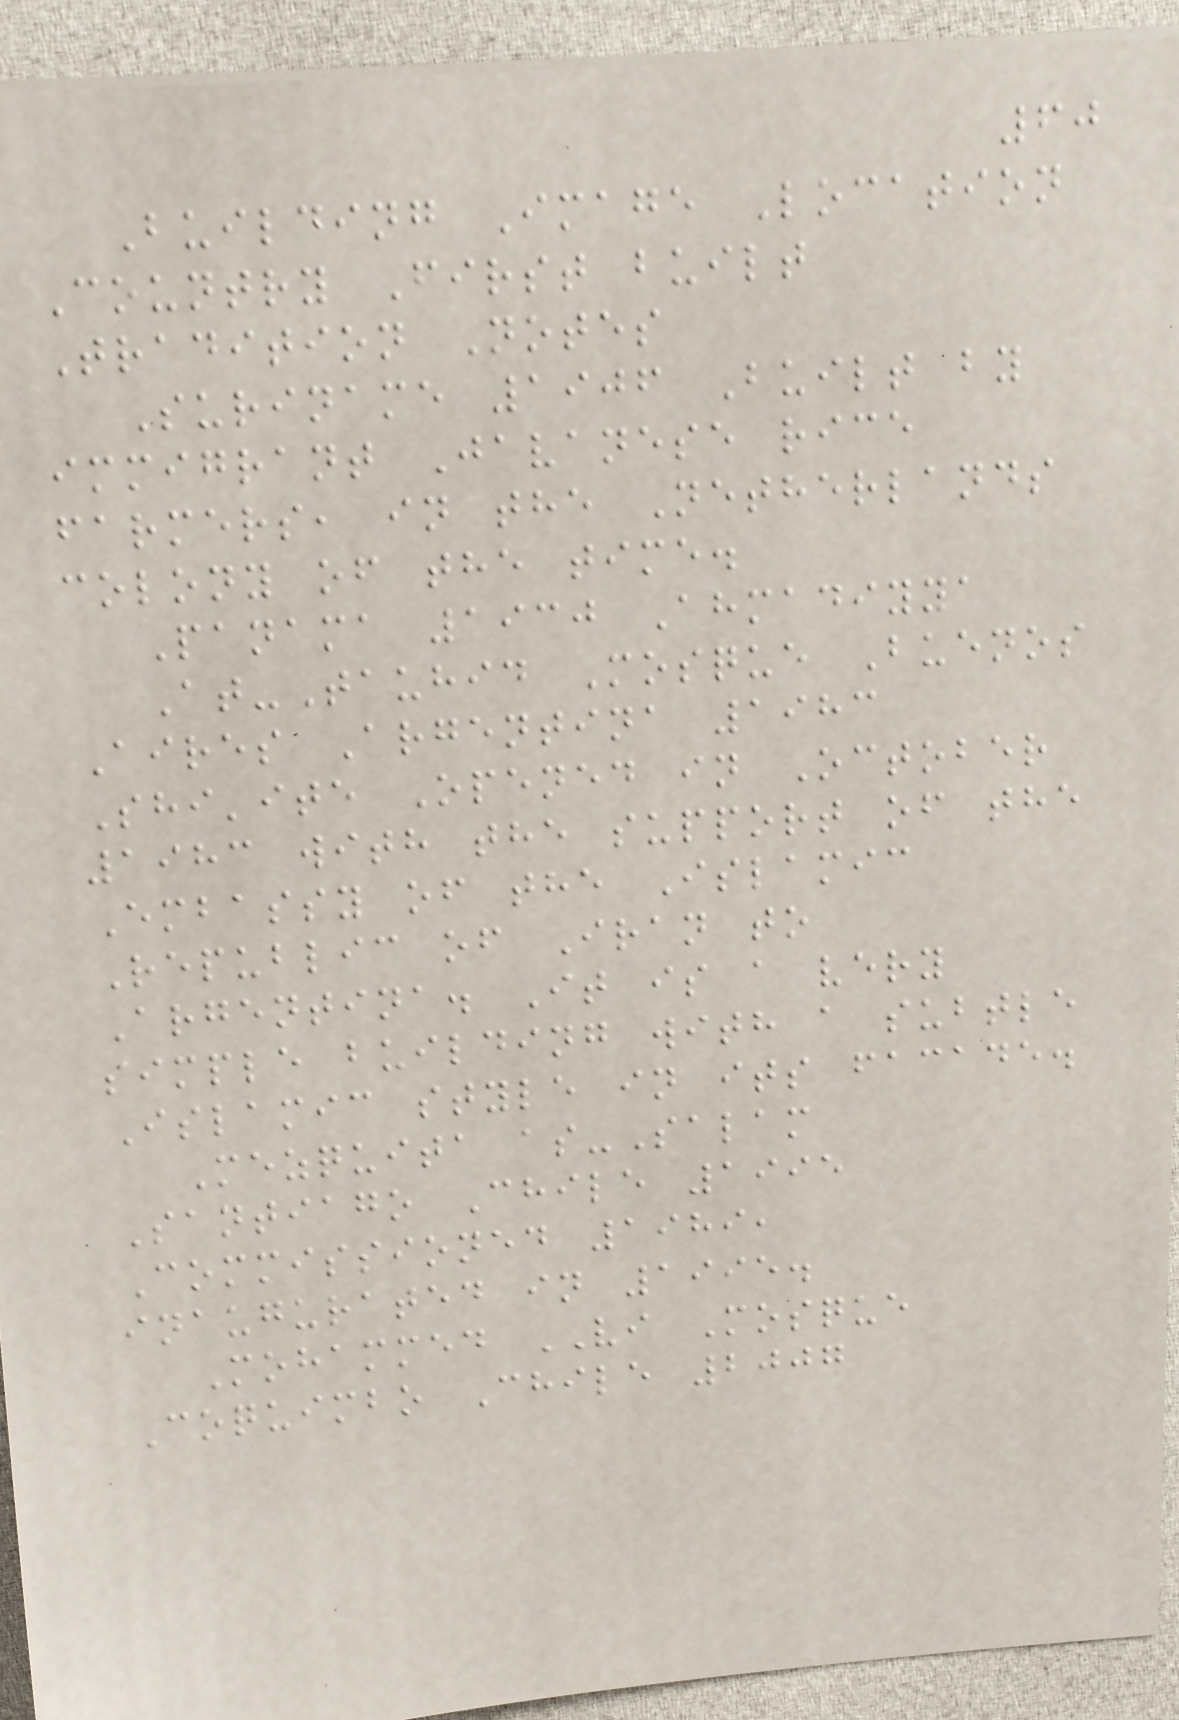60
Building Image Location
Country First built
Tradition Notes
Suriname 1906 Built by
immigrant Javanese rice
farmers, in the Netherlands
colony of the time.
Panama 1930 Ahmadiyya
At-Tauhid Mosque Buenos
Aires Argentina 1983
Shi'ite Opened in October
1983 with the support of the
Embassy of the Islamic
Republic of Iran to
Argentina. It is a very
simple building with a subtle
Islamic style in its facade.
Mezquita as-Salam
Santiago Chile 1995
Commissioned 1989,
inaugurated in 1995.
Mohammed VI Mosque
Coquimbo Chile 2007
